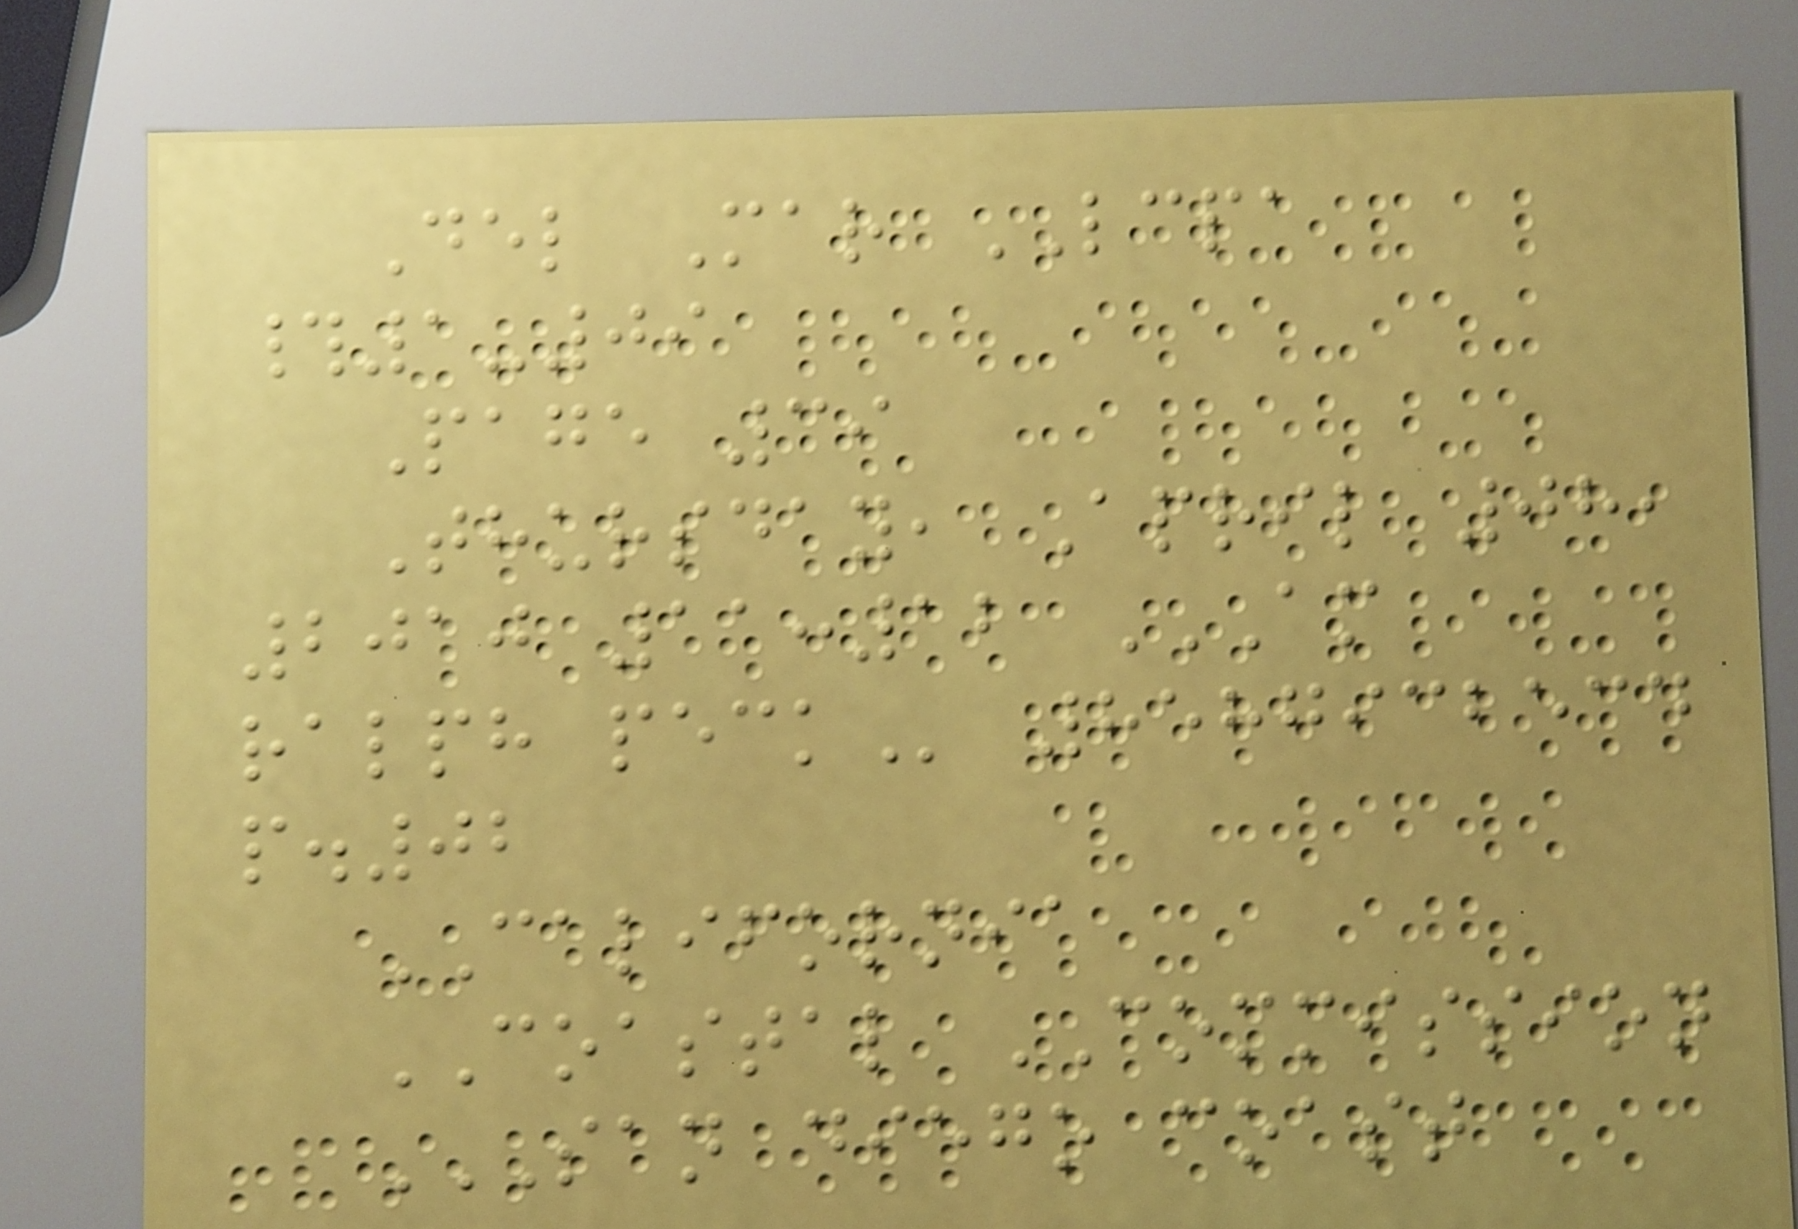Del Mar LCPA
#1-09
Page 39
Thursday, April 08,
2010 11:12 AM
RALPH PECK 8587932534
p.02
CALIFORNIA
COASTAL COMMISSION
SAN DIEGO COAST
